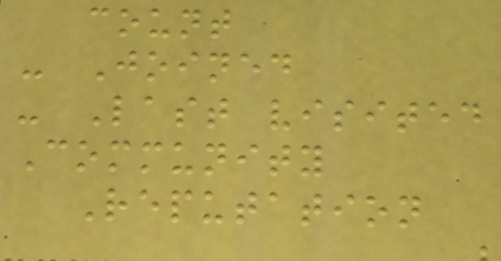count
- Joined
- Last visited
Community
Reputation
